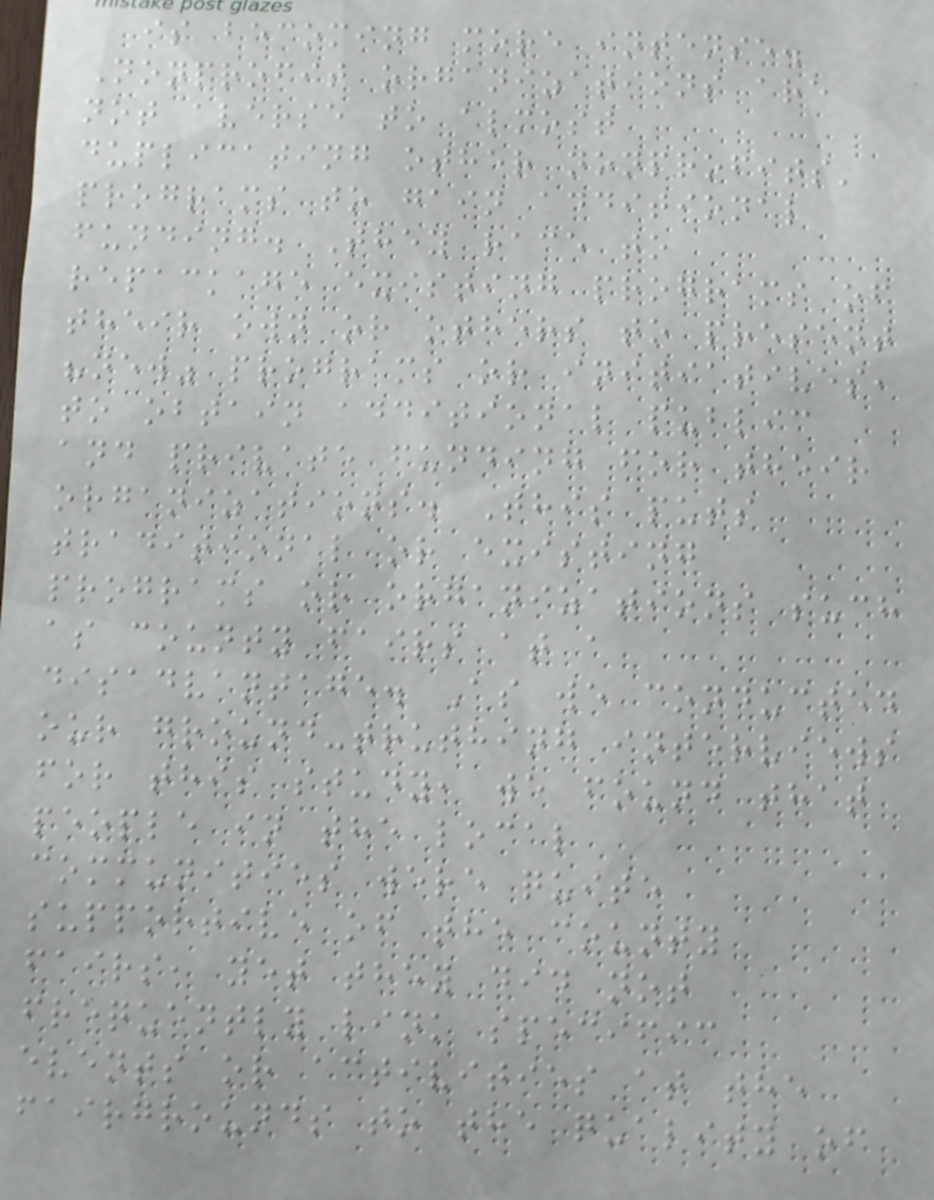is becoming more intense.
Nonprofit organizations are
not averse to almost
duplicating other nonprofits'
programs to gain additional
funding. They race to
repackage existing programs of
their own or others to present
"new" programs or initiatives,
to obtain additional public
and private funding for their
organizations. This puts
traditional or existing
programs or organizations such
as county fairs at a
disadvantage. As we conducted
our ground-truthing interviews
for this study, we found that
people in the local
communities were quite
supportive of the county
fairs, yet they did not
frequently link specific
events or activities at the
fairgrounds to the quality of
